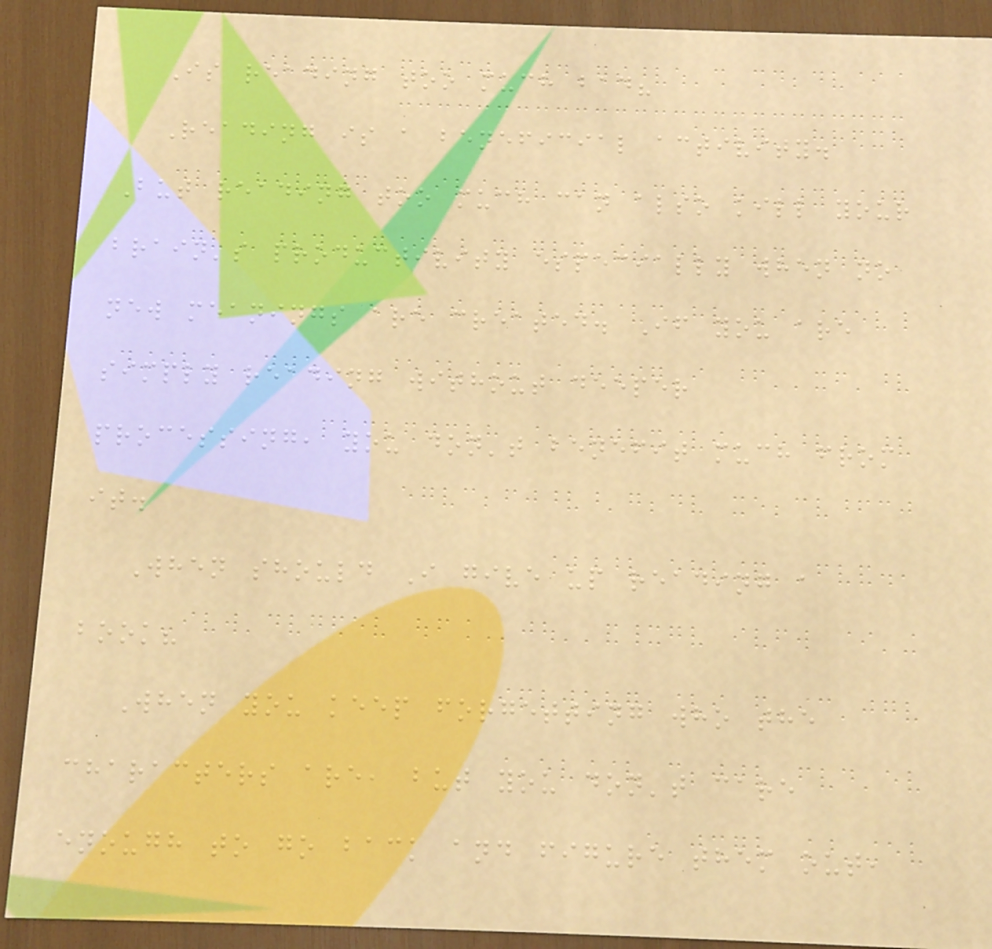Is reading too much bad?
Reading is a beneficial activity.
But reading too much can also kill your
brain's productivity especially when no
new meanings are created. If you are
simply reading without deeper
processing, you don't benefit much from
it.
When should I give up reading a
book?
When you keep forgetting who the
characters are, but you don't care
enough to go back and figure them out,
